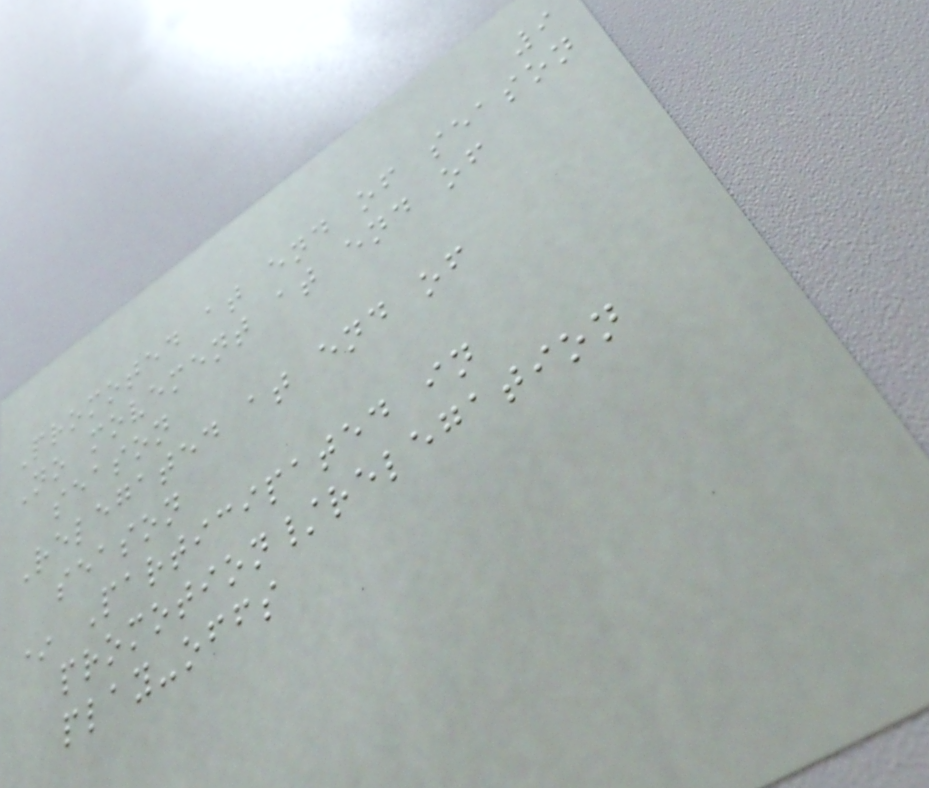9
Promoted at end of season
No movement at end of
season
Relegated at end of
season
* Participated in
promotion/relegation
play-offs
